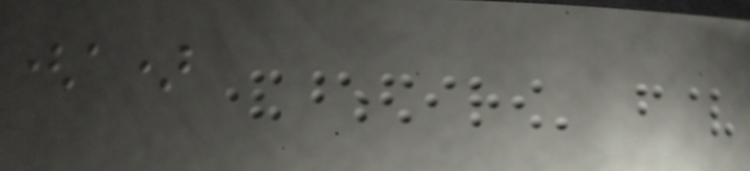(a)
